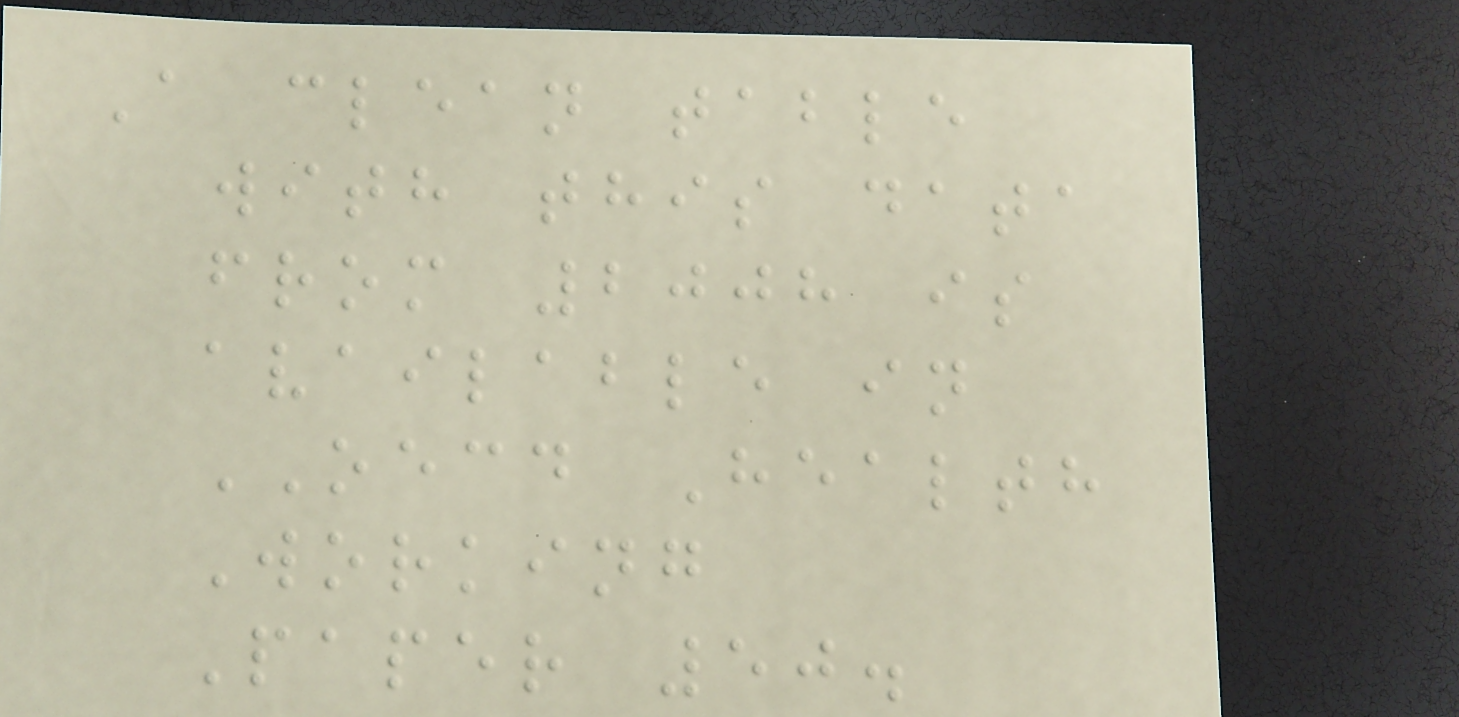A clean table
with this data
from 2008 is
available in
OECD Health
Working
Paper 50.
